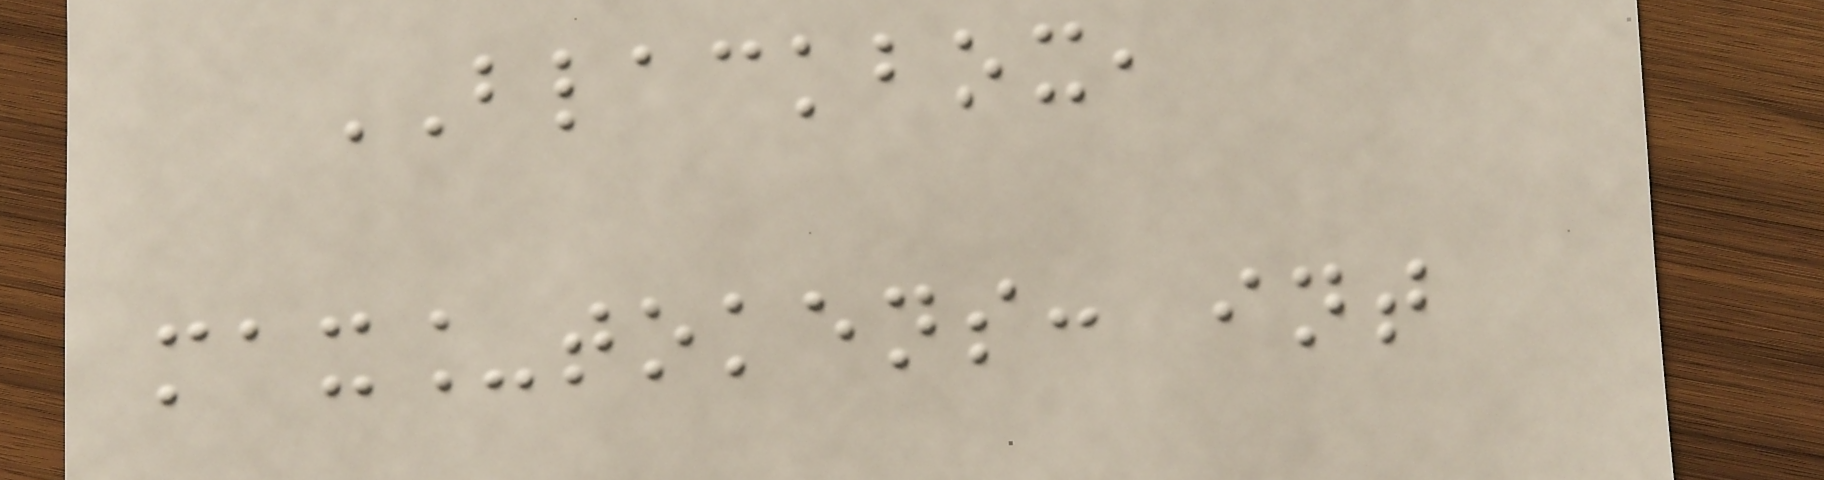BLACKBOX,
max_tokens: int
